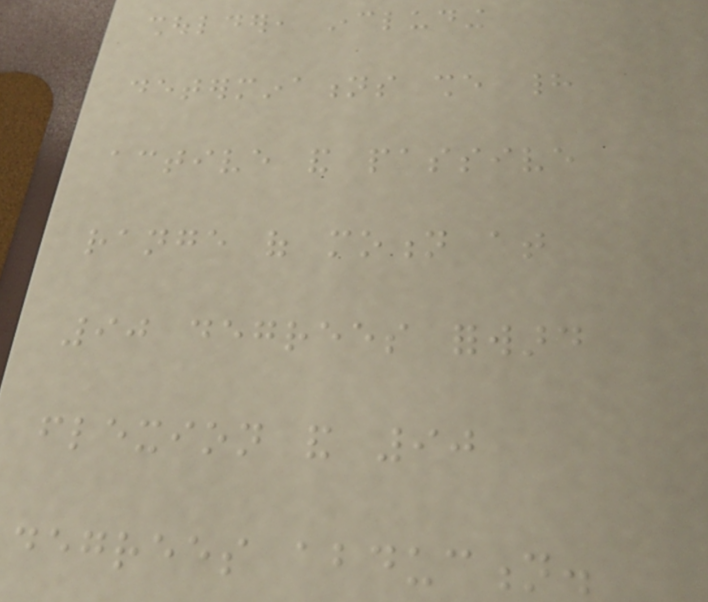shoulder, including
determinations she had
active and passive
range of motion at
90 degrees forward
flexion and 90
degrees abduction.
